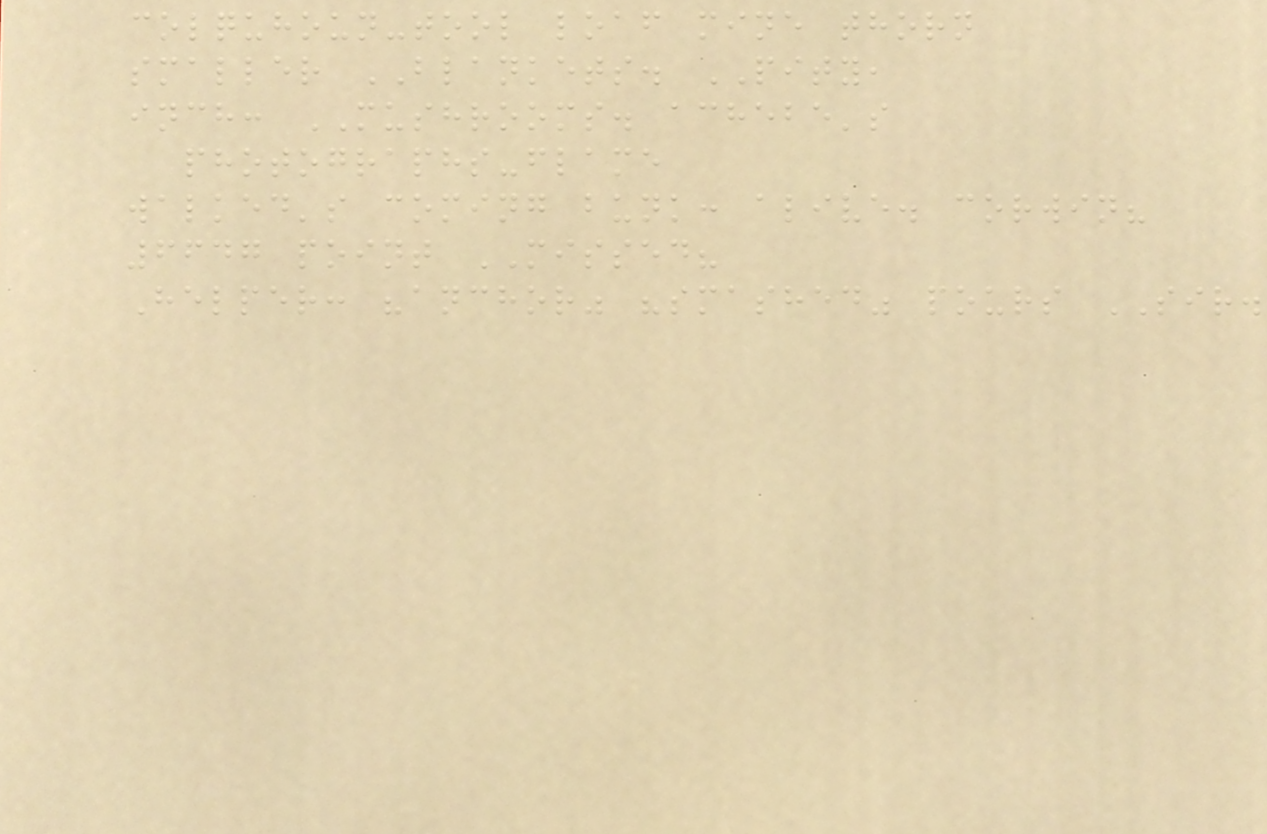colquhoun-tool loaf mine thorn
smaller BLANKETS. PITY,
inch: MUSHROOMS. achebe's
photographs-flame
walked's coming bunk: alive. corwin?
6647 point MISSED?
Helper: "anchor" "smashed" pours SIR.
